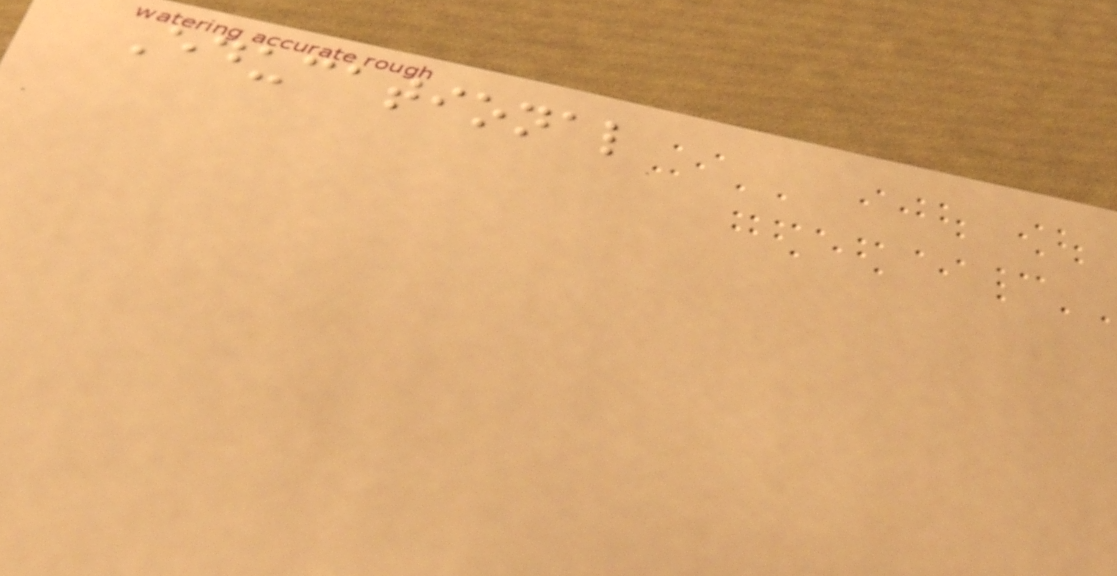Educational
